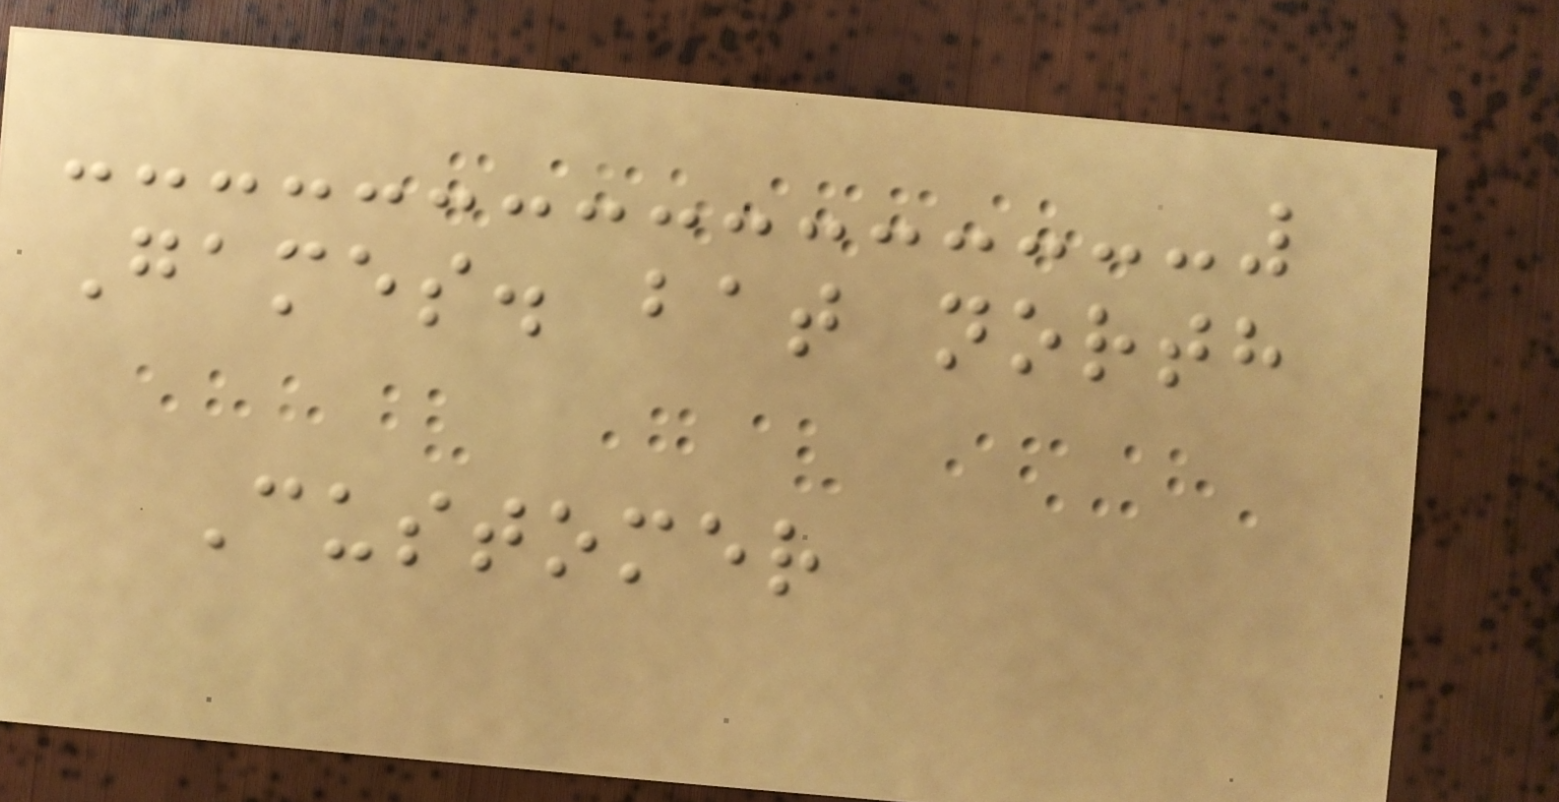Games. bat north
Customer
